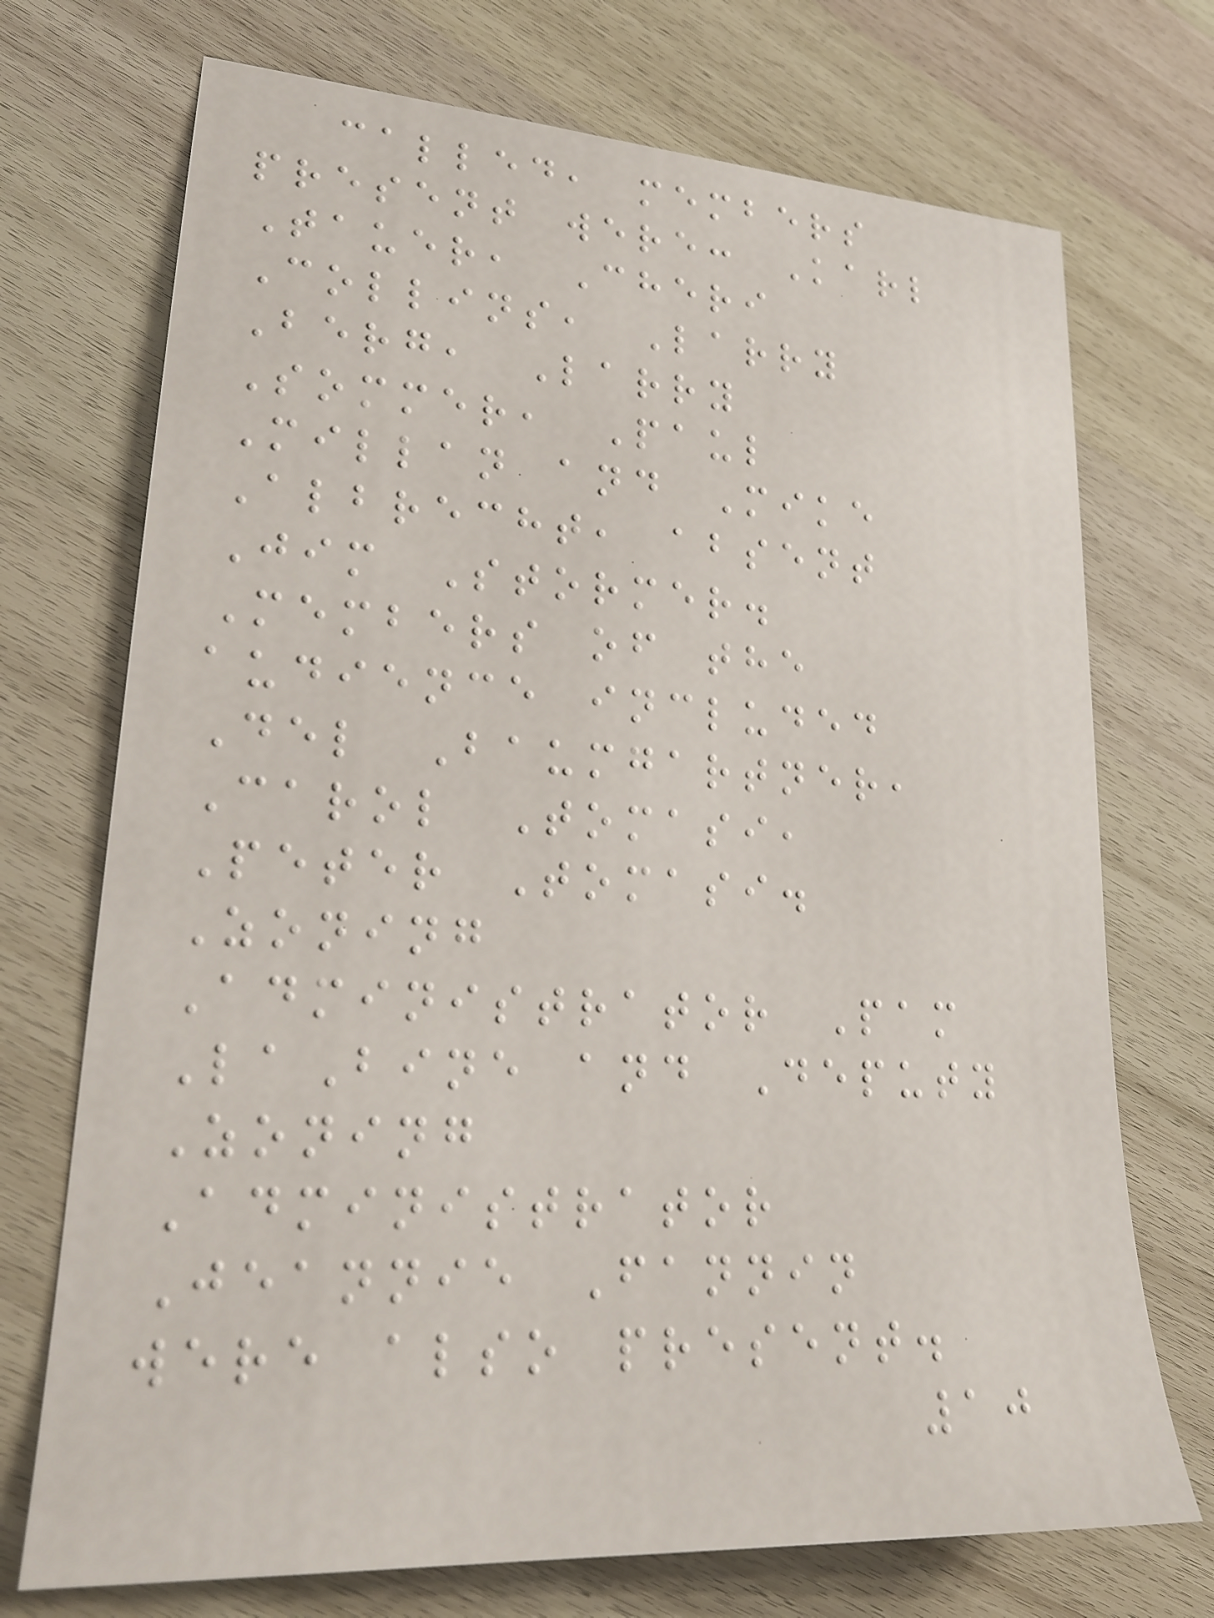called, members
present were: Karl
Tauer, Cheri
Collins, Larry
Berg, Larry
Sommer, Paul
Millan and Mike
Albrecht, absent
Jim Stormer.
Members of the
audience included
Del Baumgartner,
Carol Tomasi,
Peter Tomasi.
Zoning
Administrator Pam
LaBine and Deputy
Zoning
Administrator
Jeannie Fannin
were also present.
10
